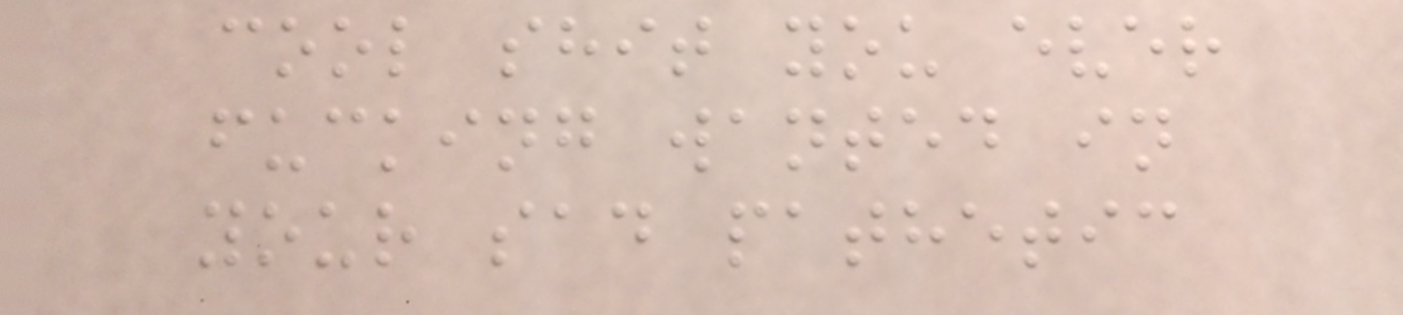cool shit you ever
fucking wanted in
your sad pathetic
